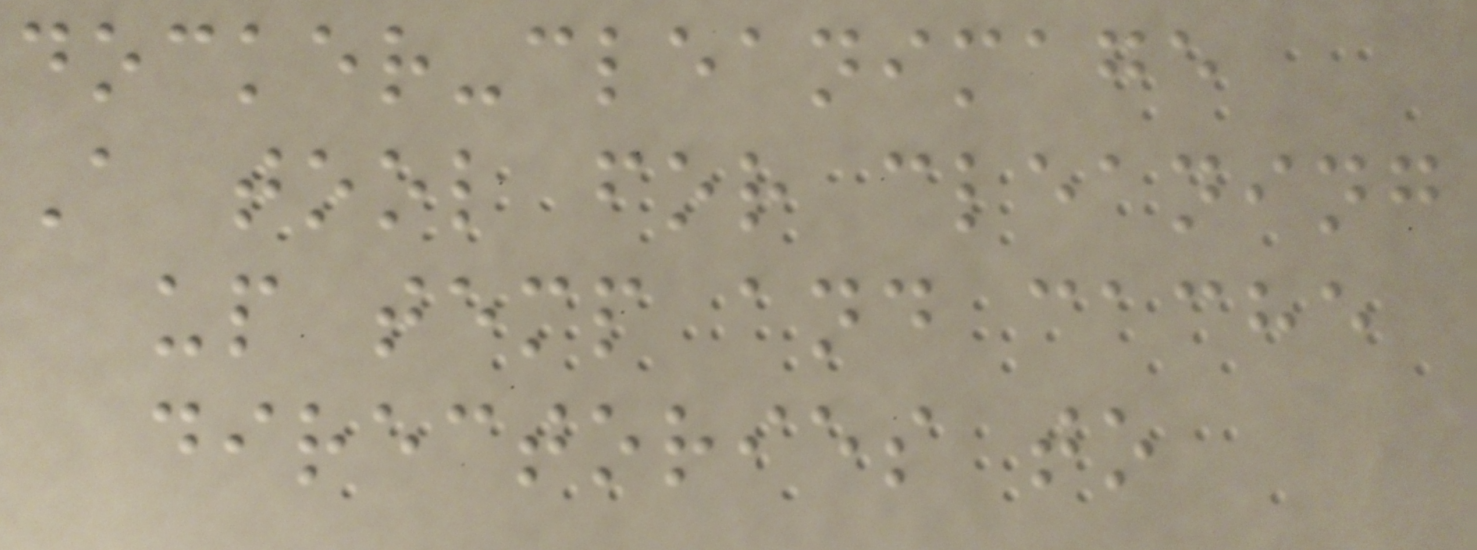docker-cleanimage
A tool for cleaning
up temp and cache
directories to
